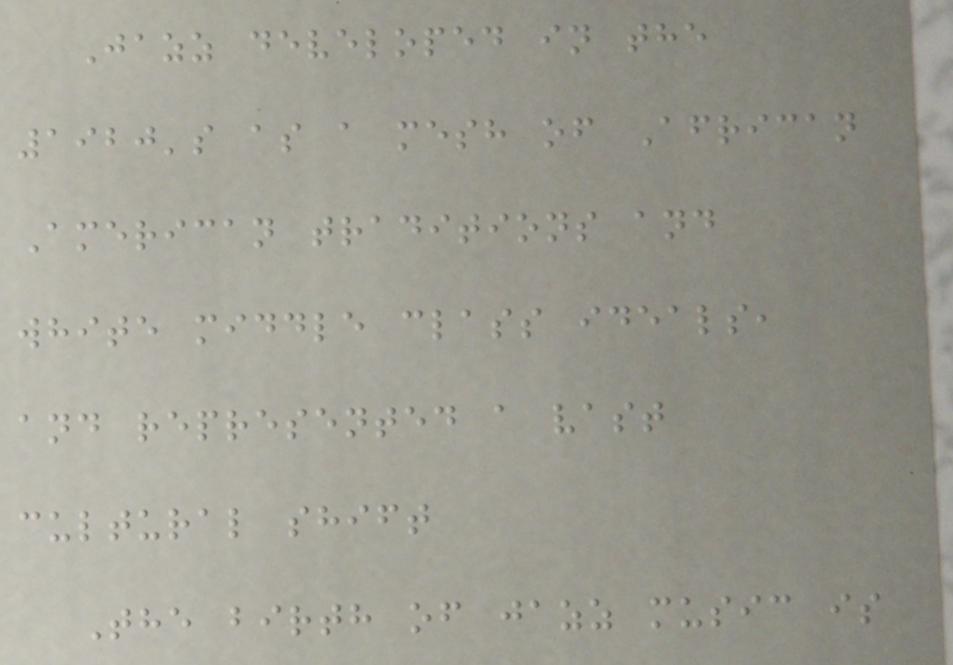Jazz developed in the
1920's as a mesh of African
American traditions and
white middle class ideals,
and represented a vast
cultural shift
The birth of jazz music is
